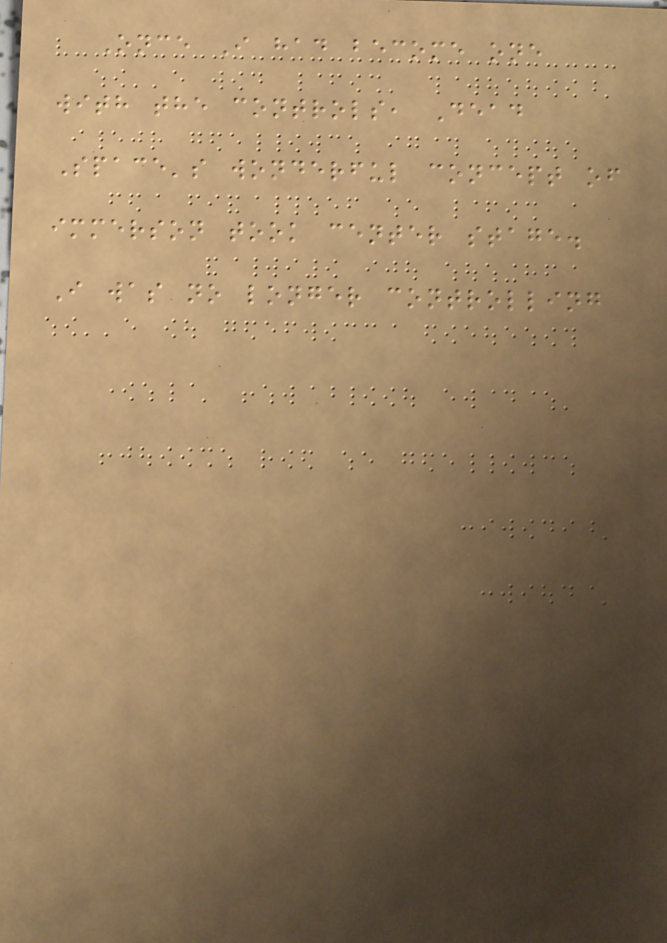Once I had become one
with the controls, Dead
Space's wonderful concept of
immerson took center stage.
I was no longer controlling
